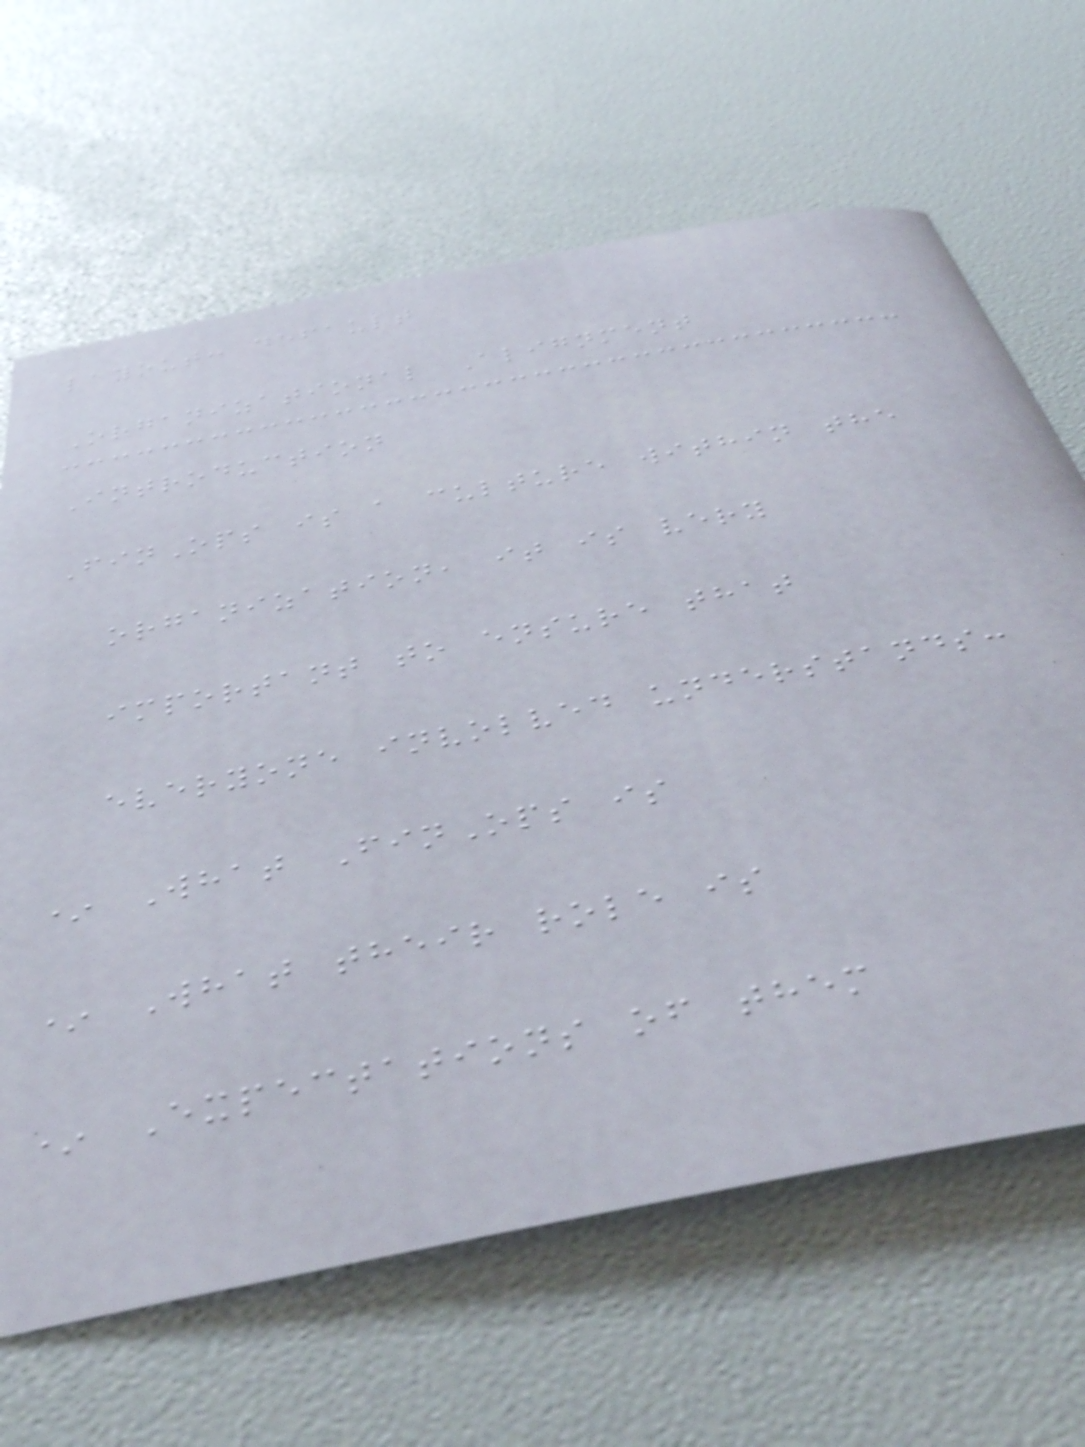layout: default
Organizational Alignment
Introduction
FinOps is a culture within the
organization, it is very
important to ensure that
everyone involved understands:
* What FinOps is
* What their role is
* Expectations of them
